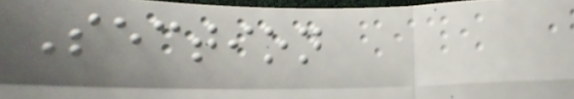Section
